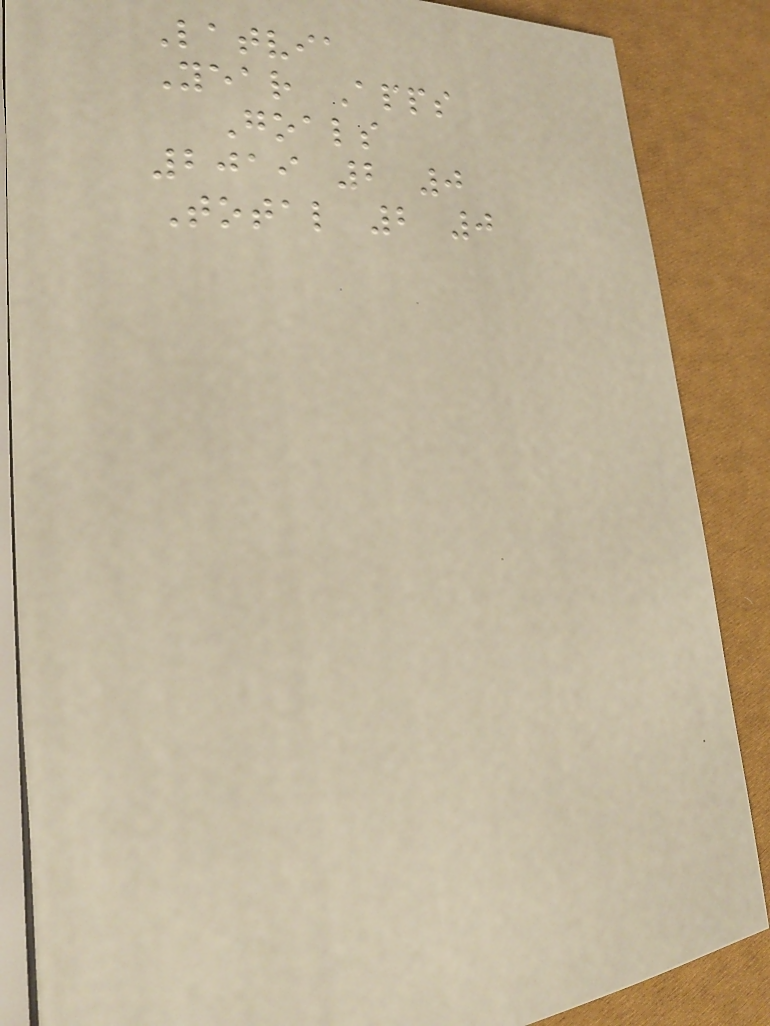Latvia
Year Apps
Goals
2019 2 0
Total 2 0
